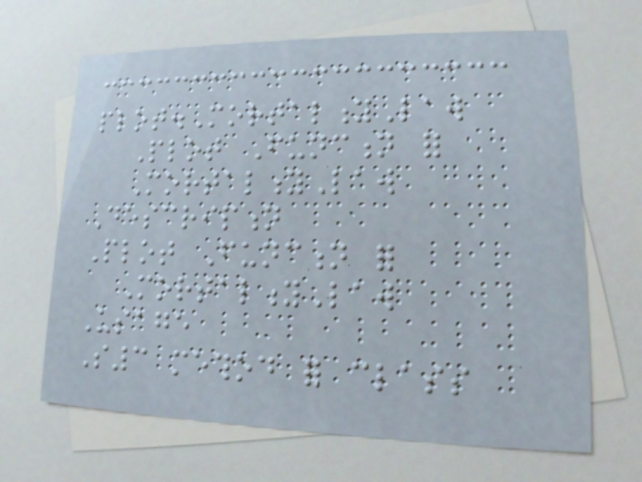plot.MortalityLaw
Plot Function for
MortalityLaw
Description
Plot Function for
MortalityLaw
Usage
S3 method for class
